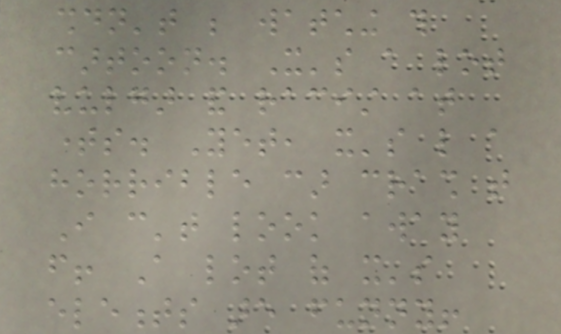shouldn't be watching this
cartoon. It's a lot
vulgar and racist at
times. Yet, it's like a
horrible car crash that
I can't look away
from! A lot of it's
elements are funny!
